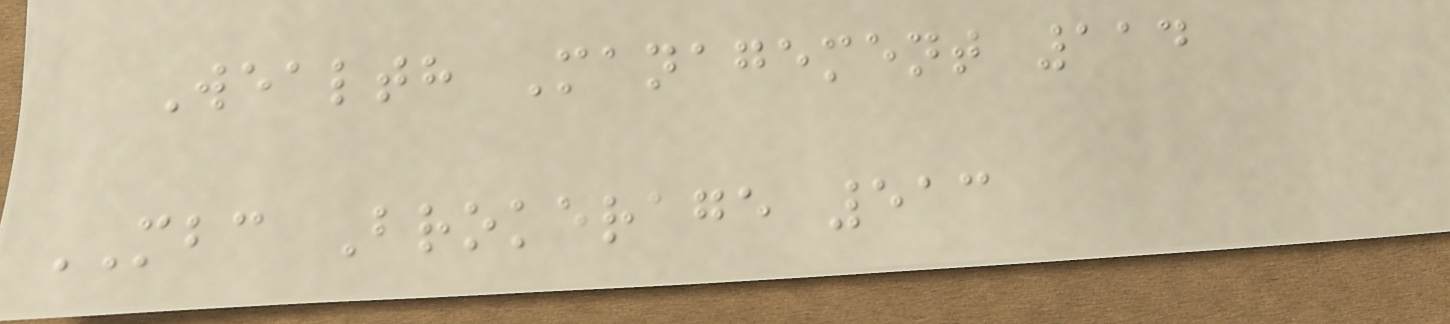Wealth Management 114
MBC Brokerage 513
